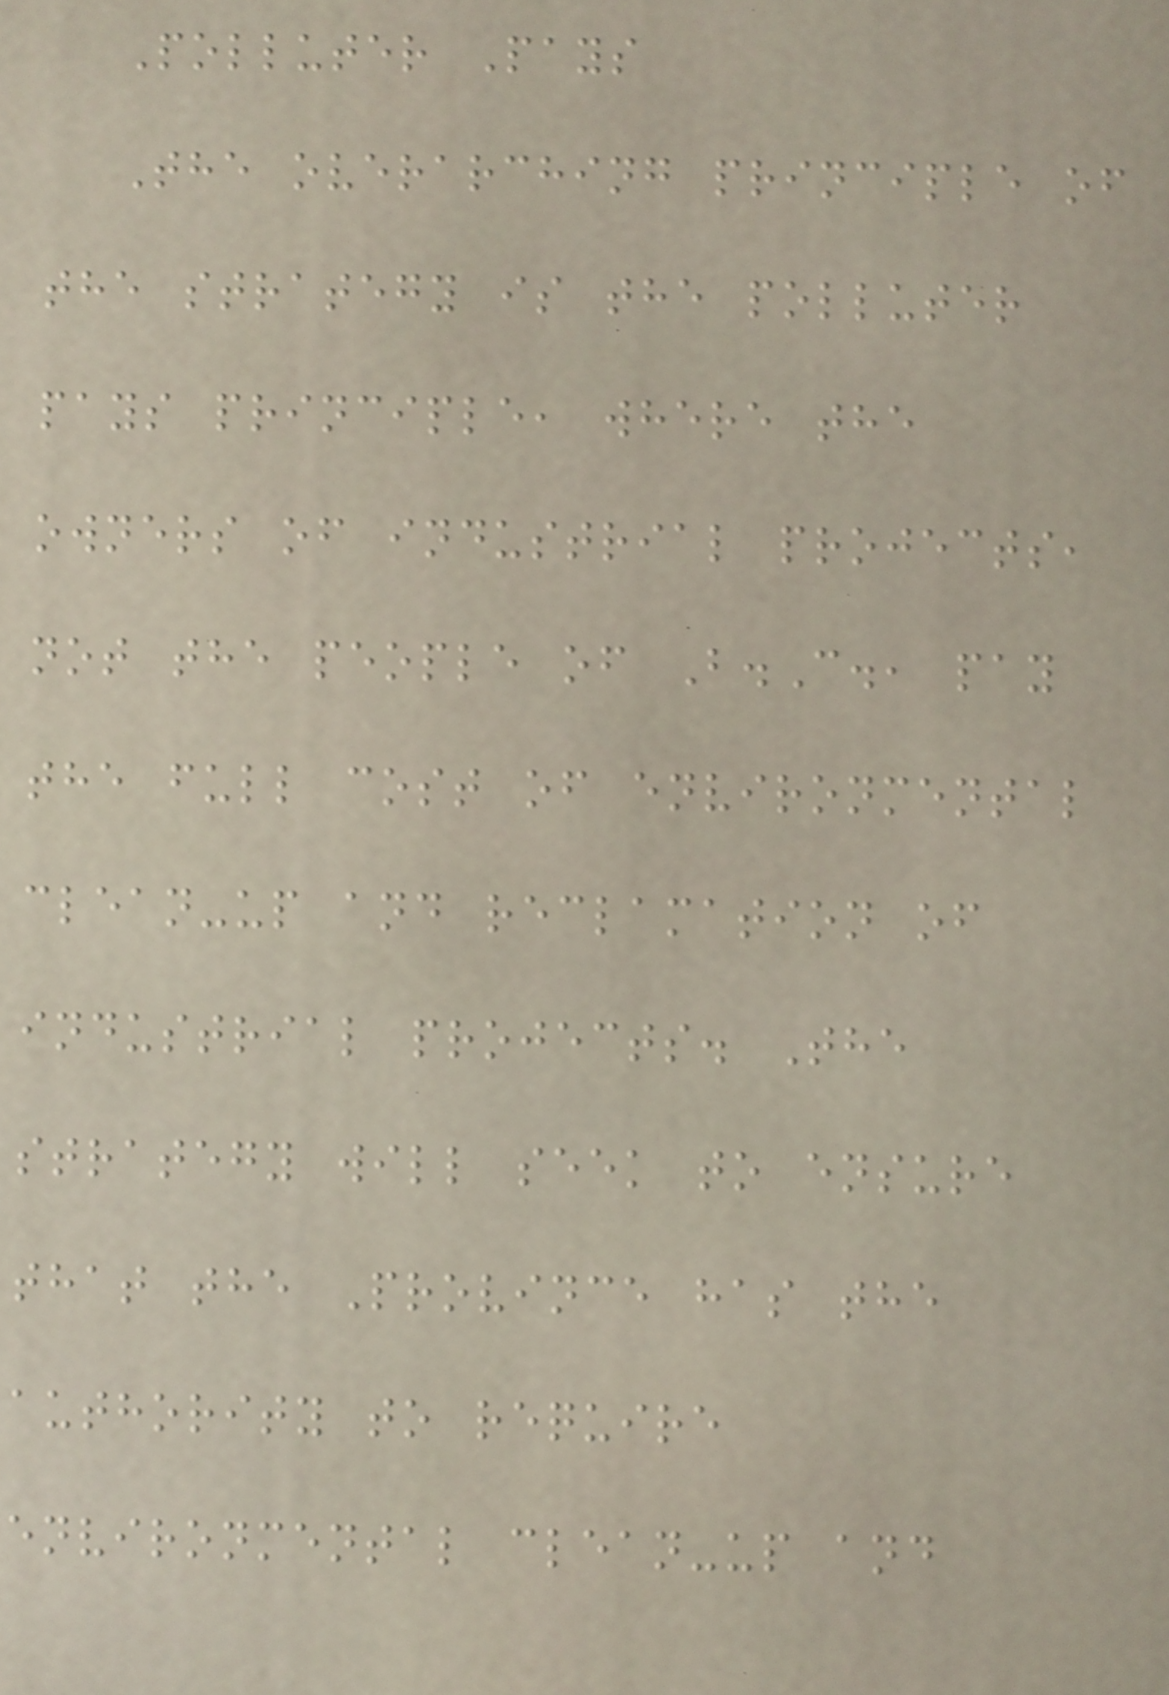Polluter Pays
The overarching principle of
the strategy is the polluter
pays principle, where the
owners of industrial projects,
not the people of B.C., pay
the full cost of environmental
clean-up and reclamation of
industrial projects. The
strategy will seek to ensure
that the Province has the
authority to require
environmental clean-up and
